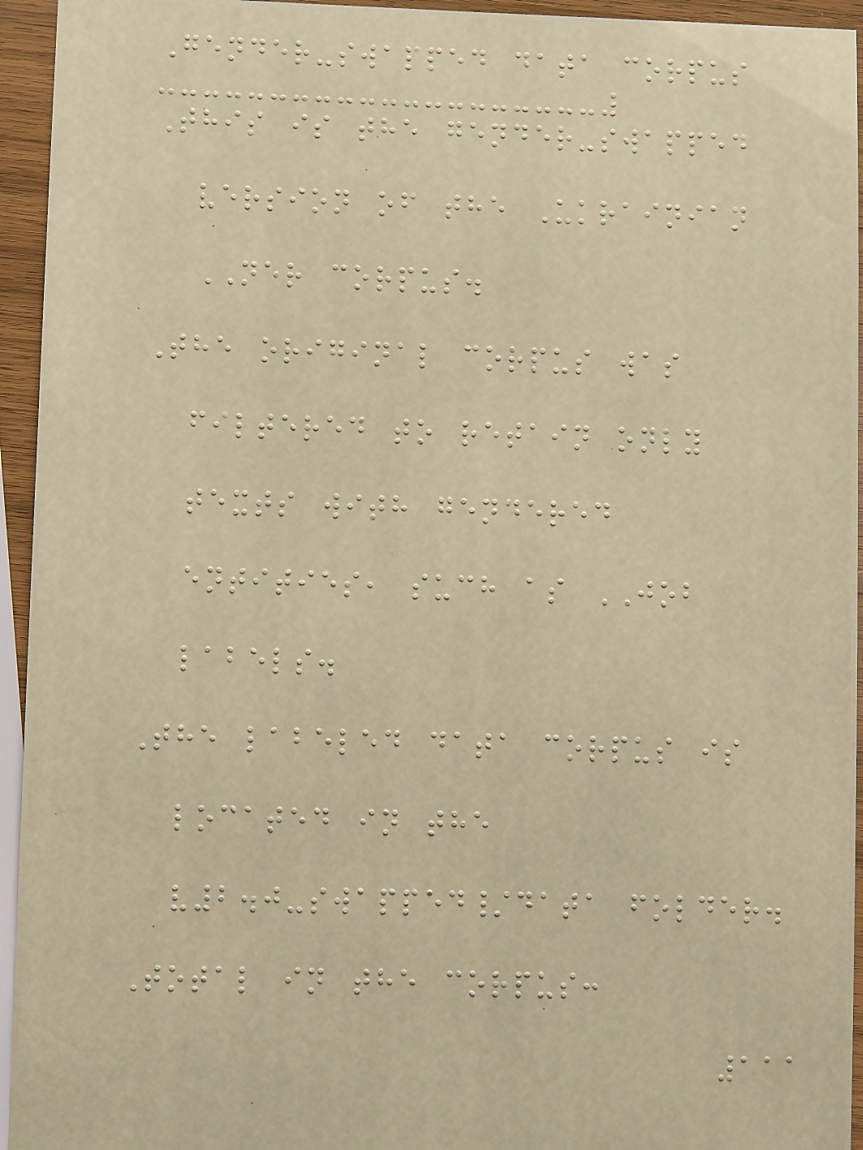Gender-swapped data corpus
This is the gender-swapped
version of the Ukrainian
NER corpus.
The original corpus was
filtered to retain only
texts with gendered
entities, such as JOB
labels.
The labeled data corpus is
located in the
v2.0-swapped/data folder.
Total in the corpus:
111
